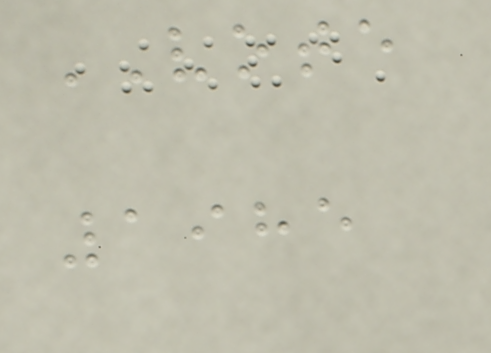VOTE
1985
